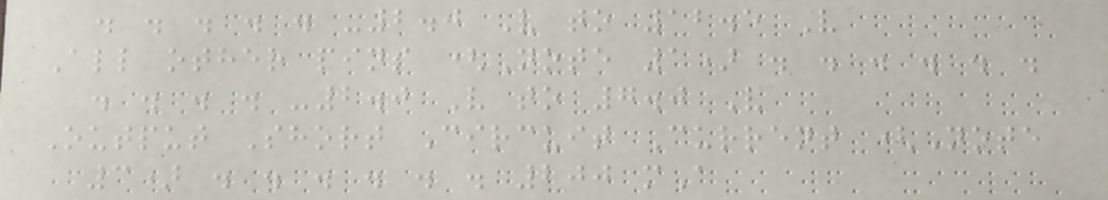. . . . . -2.0 V to 12.5 V
All other pins (Note 1) . . . . . .
. . . . -2.0 V to 7.0 V
Output Short Circuit Current (Note
3) . . . . . . 200 mA
